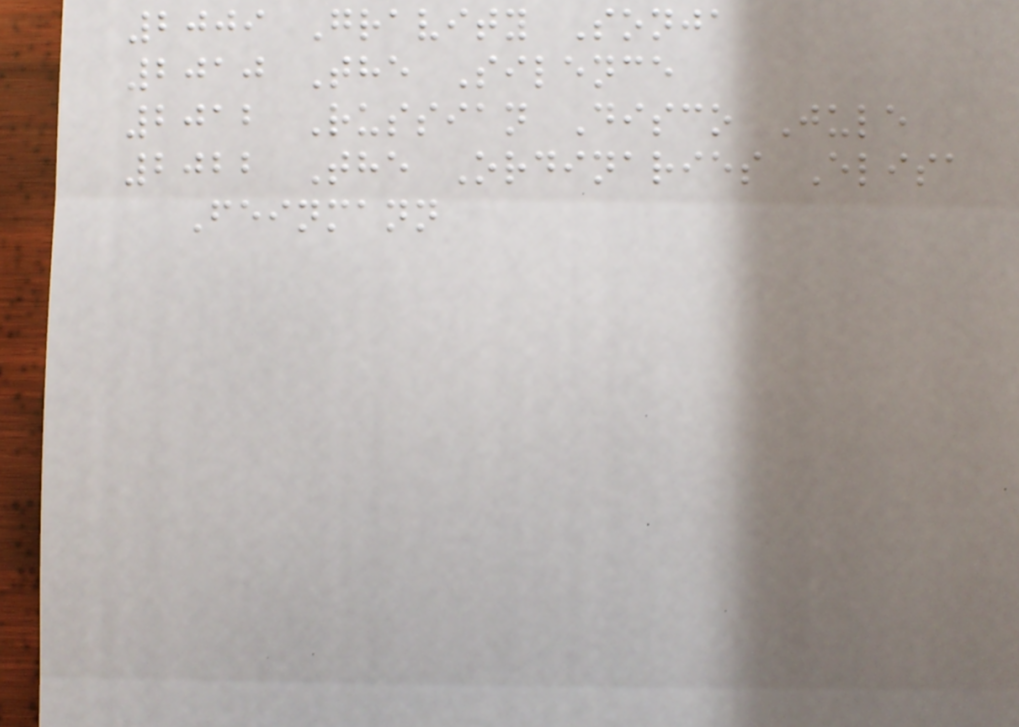2009 Gravity Sonja
2010 The Silence
2012 Russian Disco Jule
2022 The Ordinaries Elisa
Feinmann
